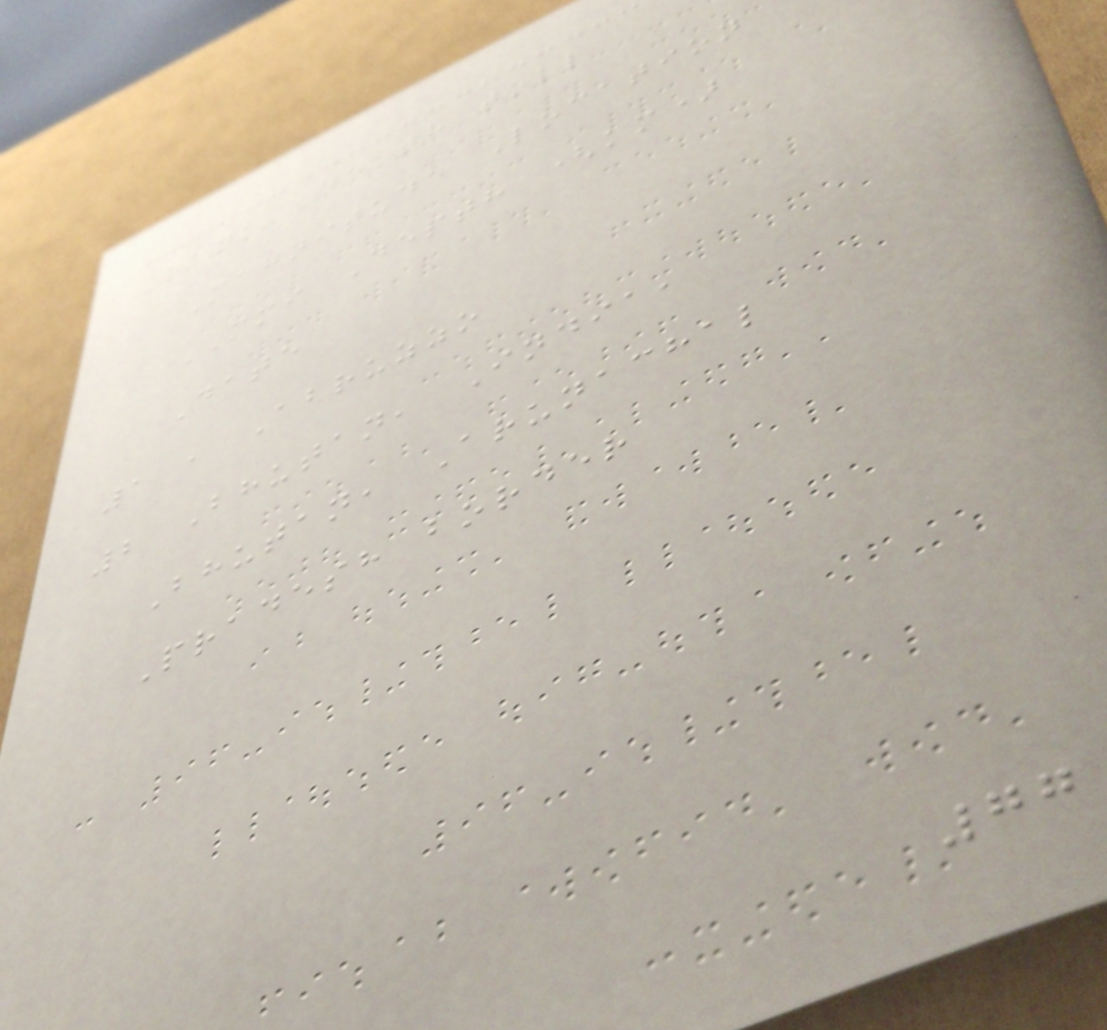Rank Death toll
Magnitude Location
MMI Depth (km)
Date
1 , Abruzzo
2 Bhutan, India,
Bhutan, Arunachal
Pradesh border
77
